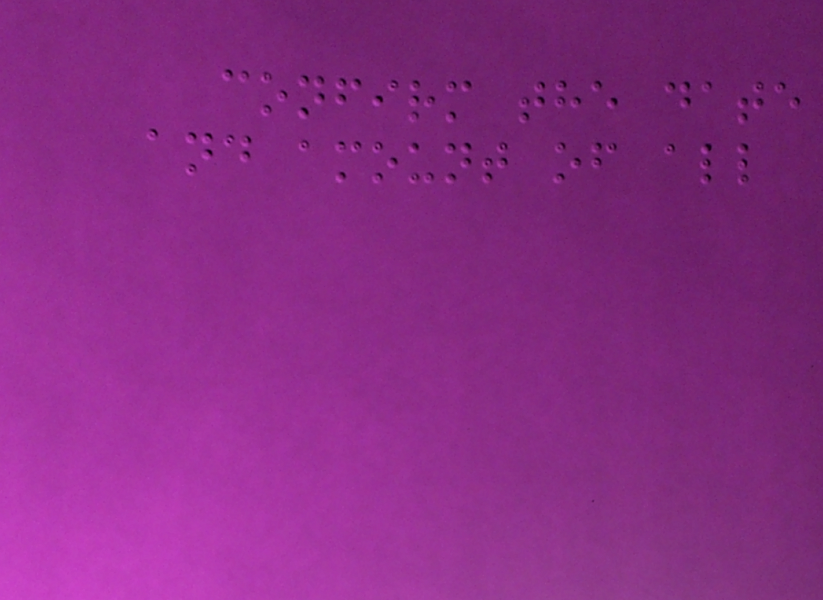confirm the date
and amount of all
